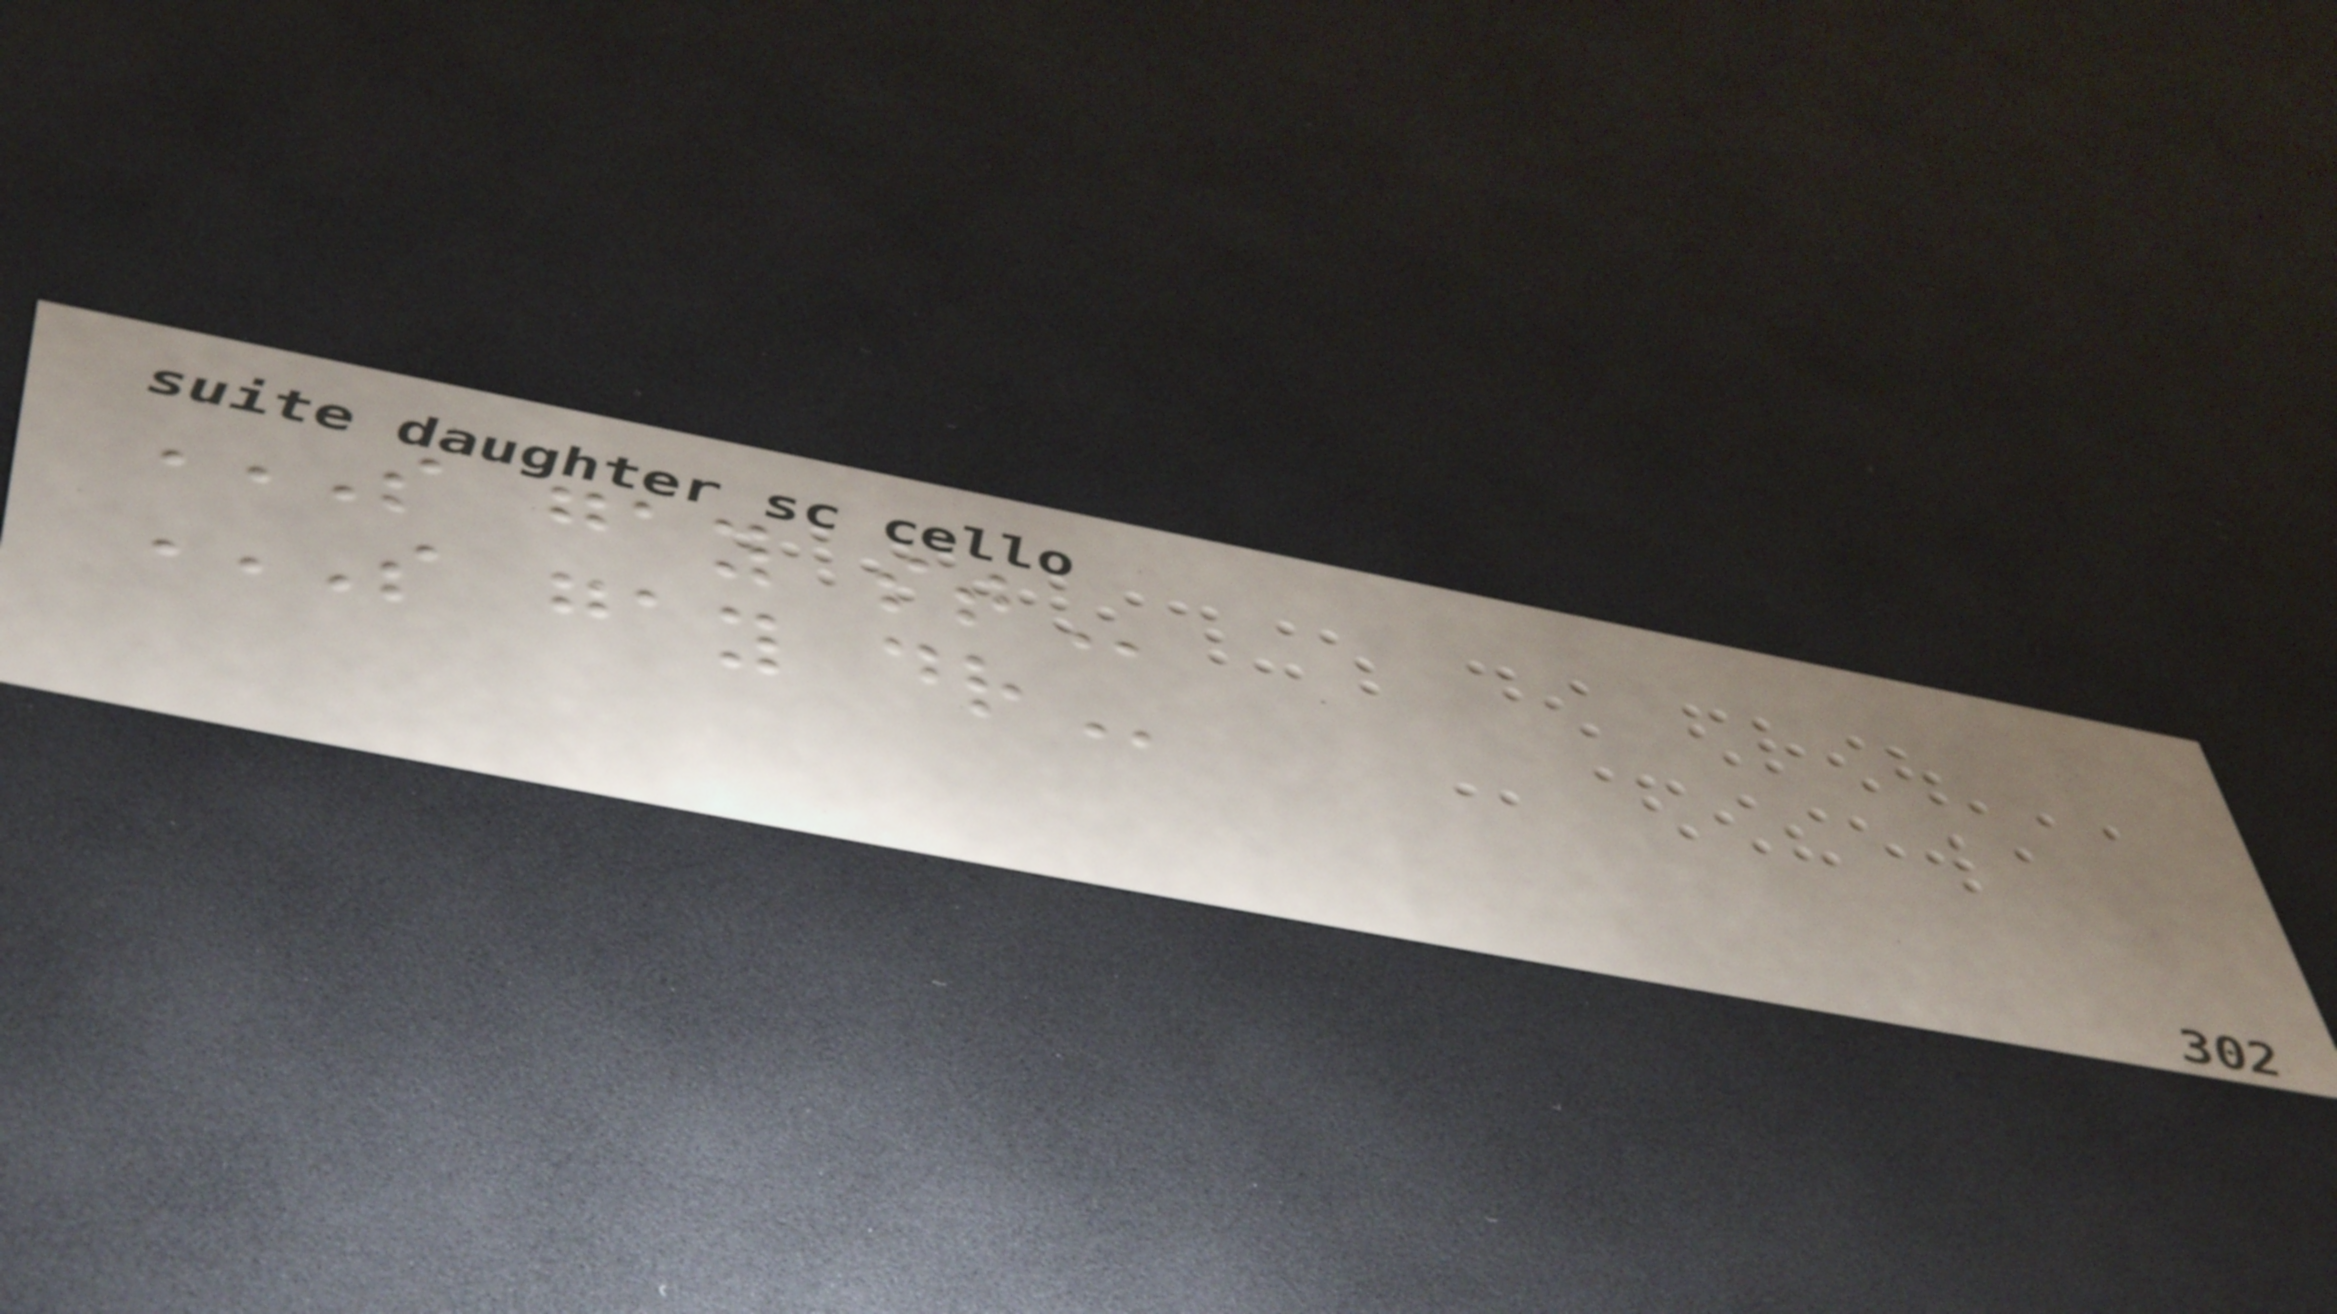S GAY ST
S GAY DR
